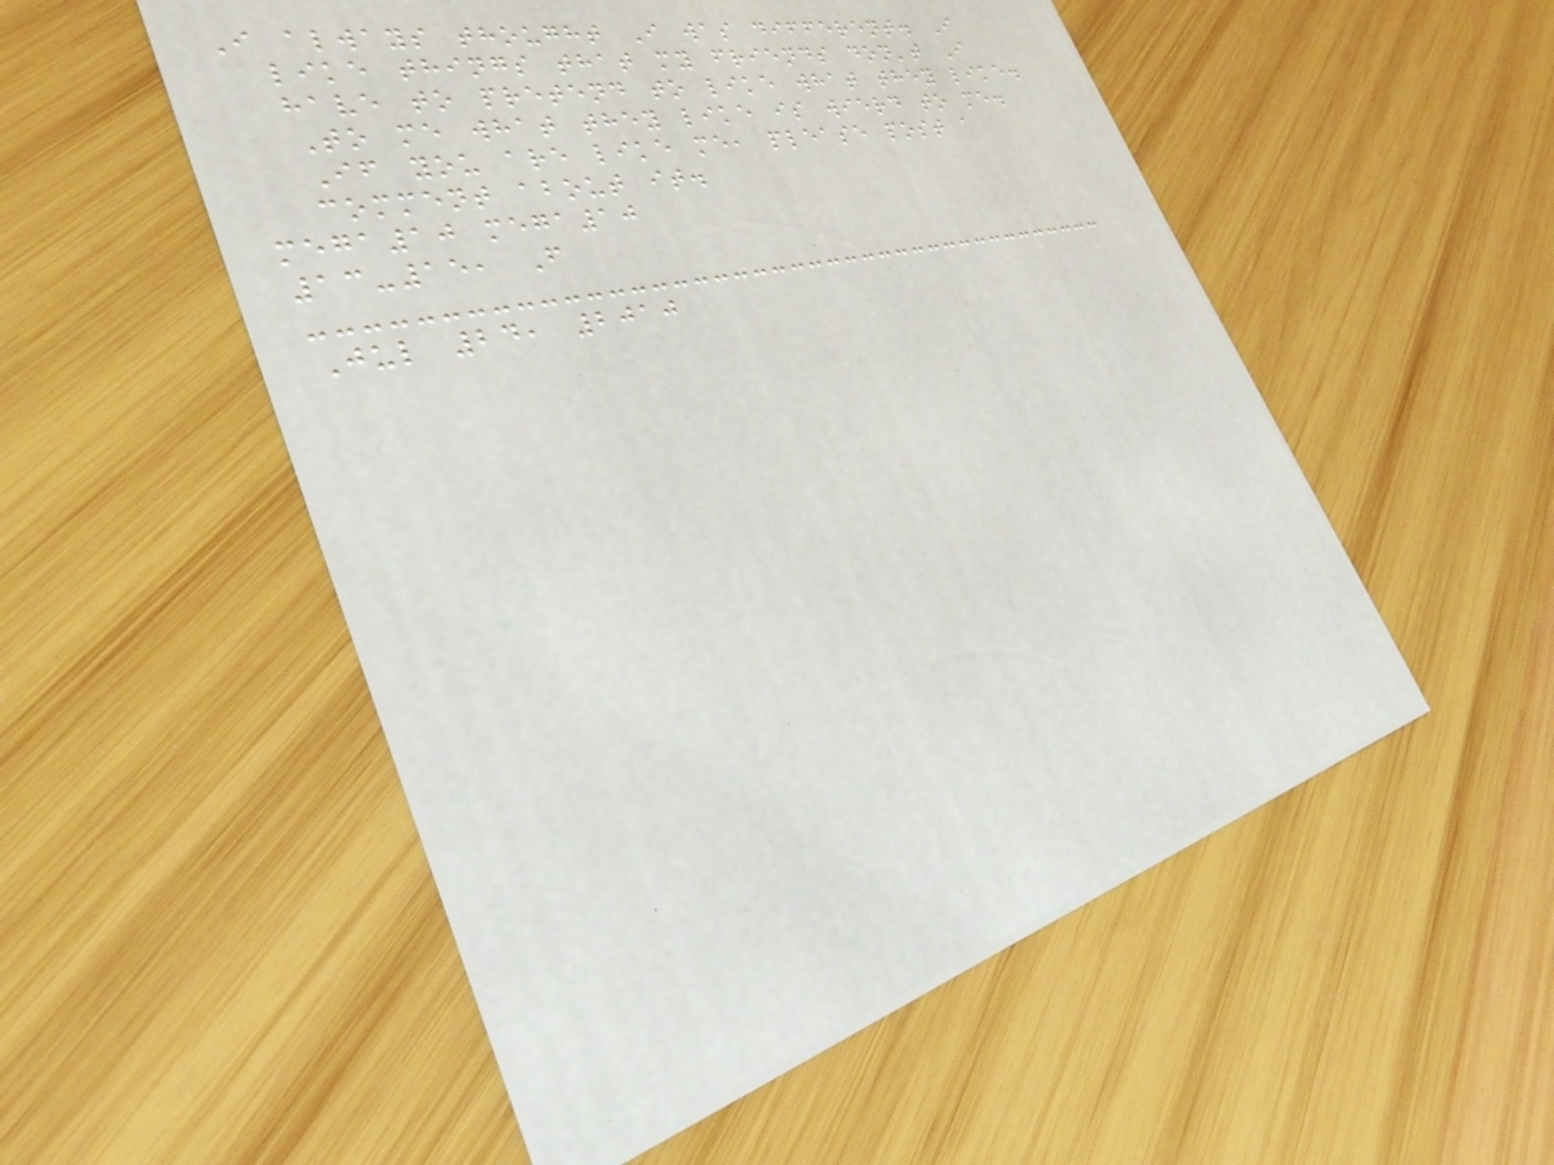I always thought I was different. I
like things that my friends don't I
have to pretend to like what they like.
To me what they like is wierd to me.
If you are like me, please post a
comment about it.
mega10 mega10
13-15, F
Jul 24, 2010
